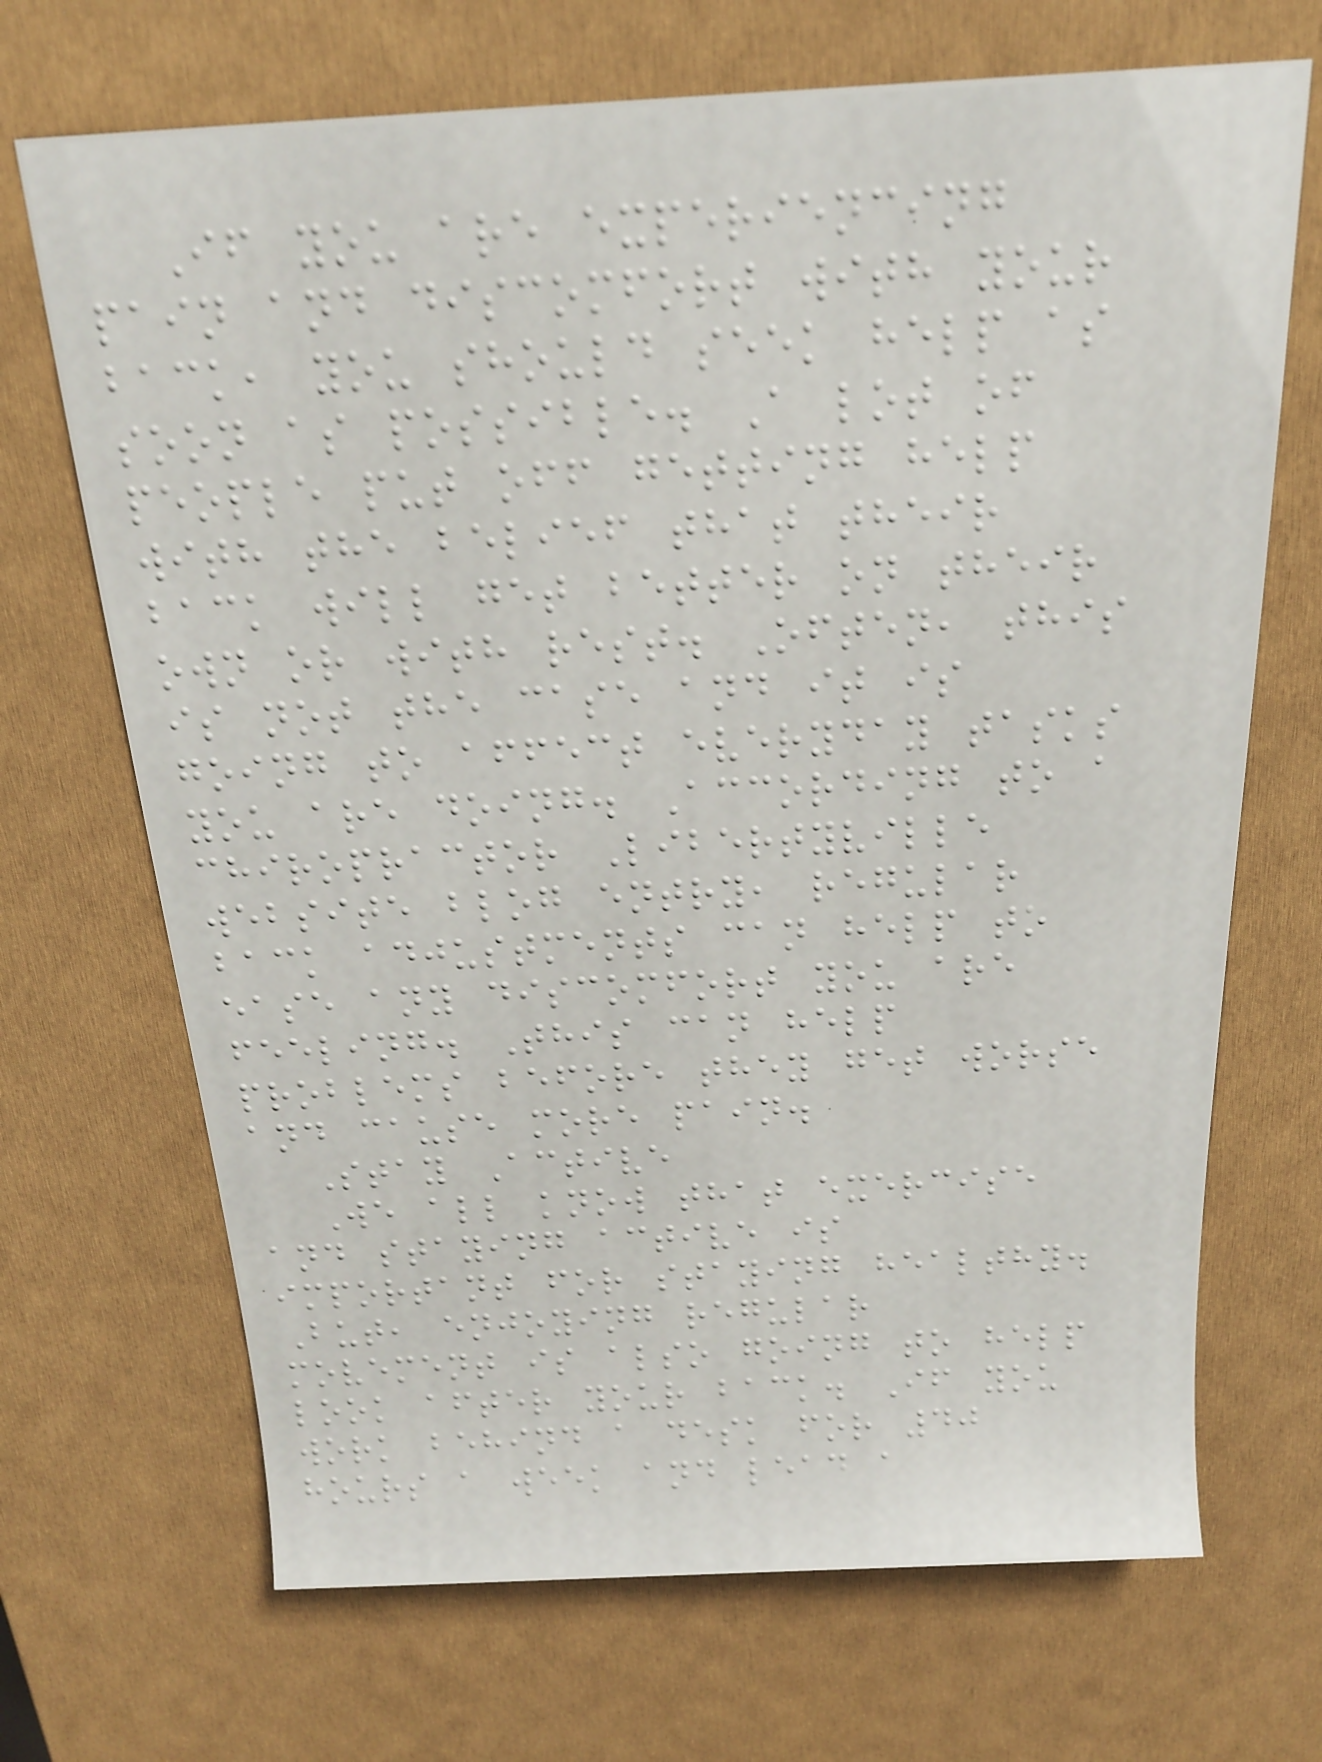If you are experiencing
pain and discomfort with your
back, you should seek help as
soon as possible. A lot of
people put off getting help
with the belief that their
back will get better on their
own or with rest. Often, this
is not the case and it is
going to affect everyday tasks
you are doing. According to a
chiropractor Libertyville
website blog entry, regular
back adjustments can help to
ease any discomfort you are
feeling. This can help
problems before they get worse
and cause more pain.
Stay Active
We all know that exercise
and staying active is
important for staying healthy.
But, enjoying regular
movement is also going to help
look after your back. If you
work behind a desk for 40
hours a week and lead a
